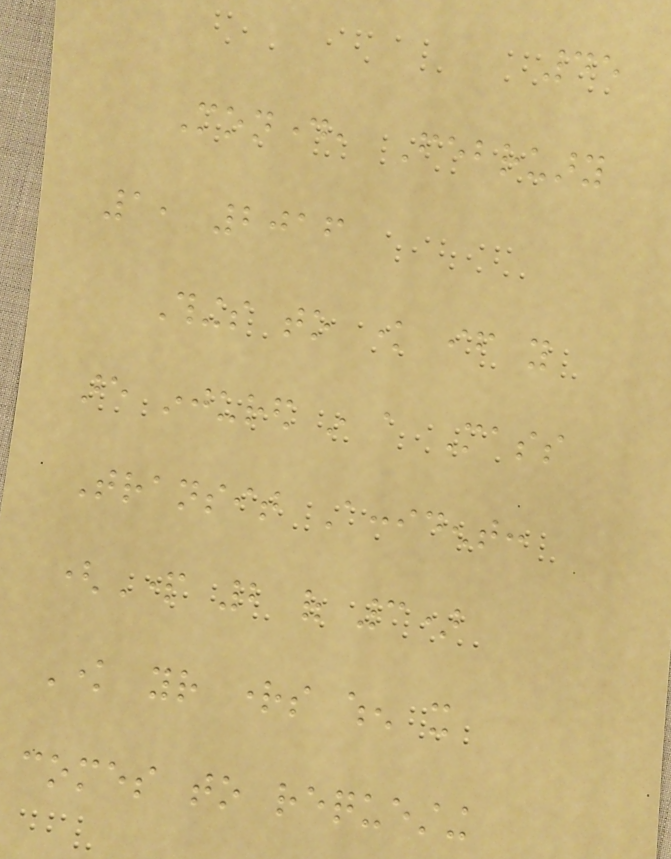45
Monday, February
1, 2016
Things to know if you
are injured in a Mass
Transit Accident:
(Part 2 of 3)
Know your rights when it
comes to requesting
